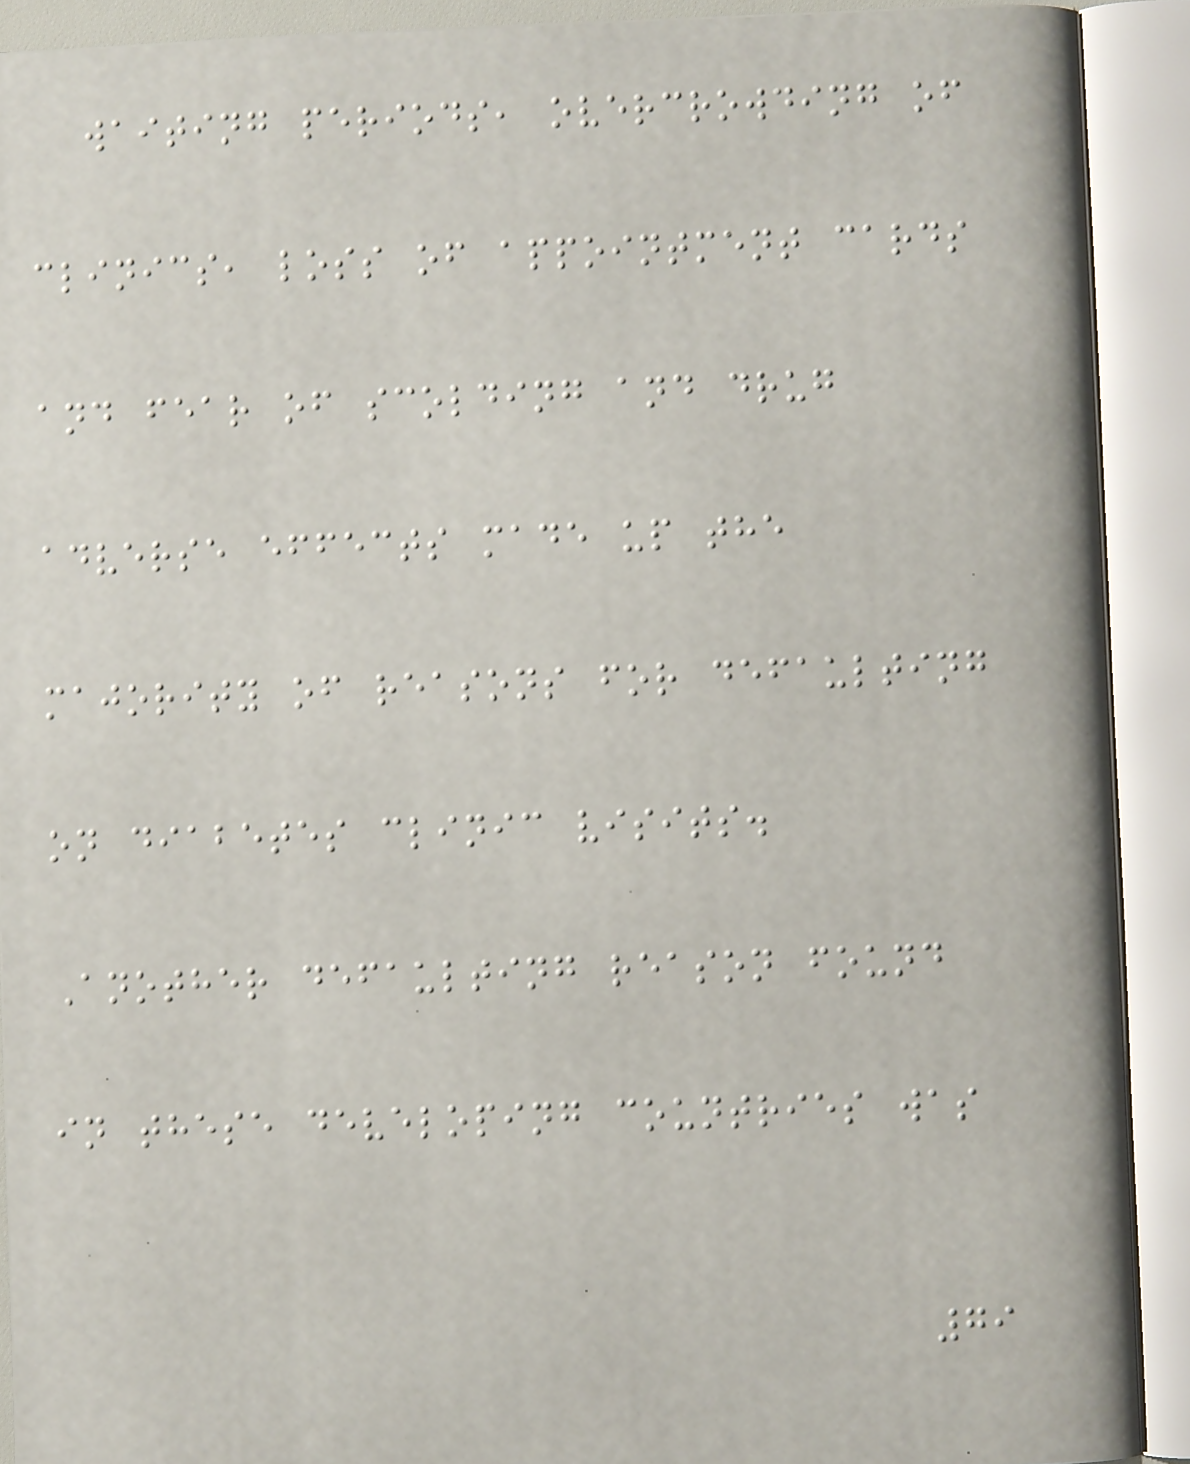waiting periods, overcrowding of
clinics, loss of appointment cards
and fear of scolding and drug
adverse effects made up the
majority of reasons for defaulting
on diabetes clinic visits.
Another defaulting reason found
in these developing countries was
79
